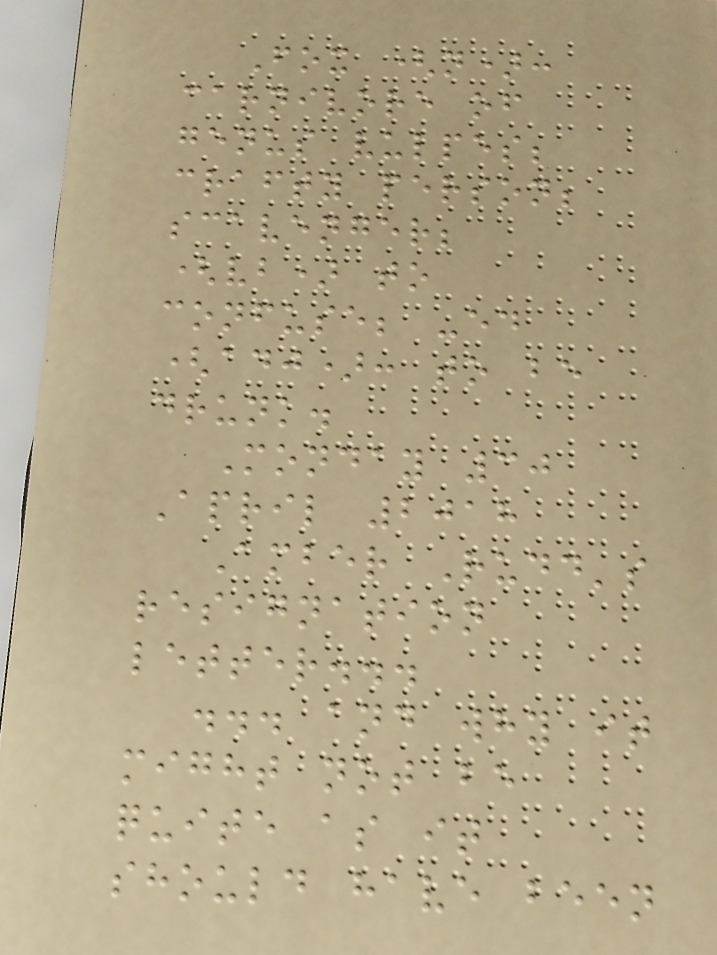Fox (n):
carnivore of
genus vulpes;
crafty person;
scavenger;
(vb) to
confuse; -ed
(adj): to be
drunk.
Monday 30
April 2018
Amber Rudd's
resignation
letter...
... and why it
might not be
quite as it
should have been
